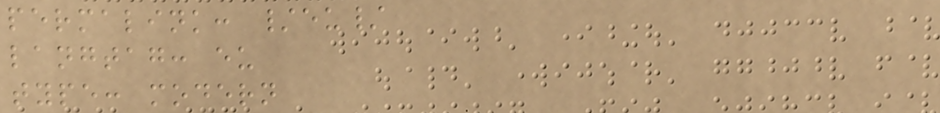permalink: /eu/
langtag: eu
type: modern
